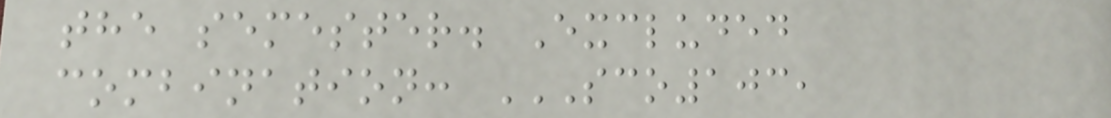the semester. Excluded
combination: SCO103,
